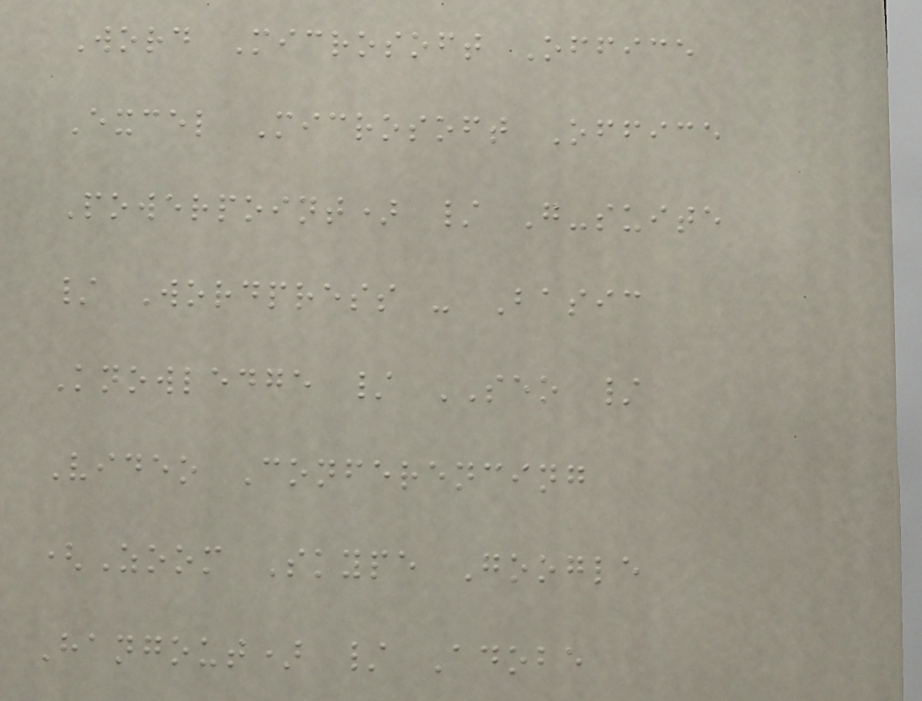Word Microsoft Office
Excel Microsoft Office
Powerpoint) / G-suite
/ Wordpress - Basic
Knowledge / SEO /
Video Conferencing
(Zoom Skype Google
Hangout) / Adobe
